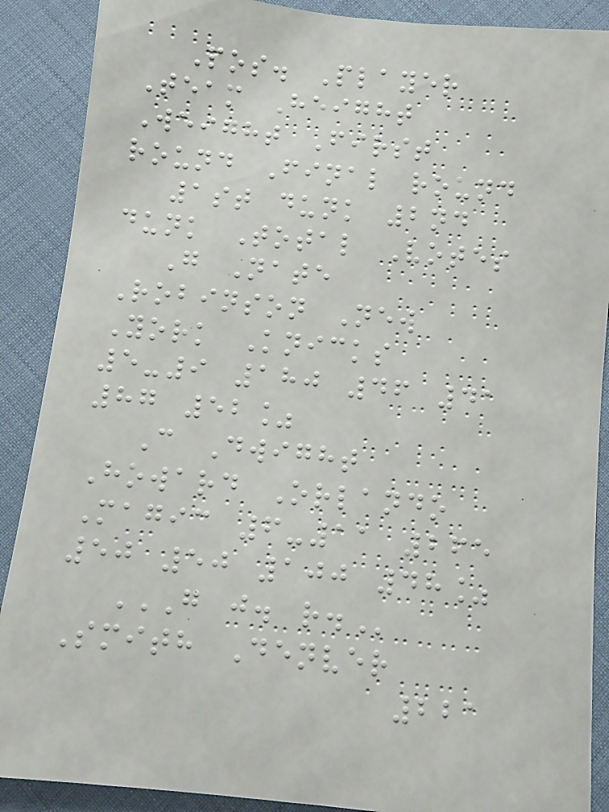Pos. Player
Team Height
Weight First
round Final round
1st dunk 2nd
dunk Total Votes
G Nate
Robinson New
York Knicks
5-9 180 46 41
87 52%
C Dwight
Howard Orlando
Magic 6-11 265
50 50 100 48%
G J. R.
Smith Denver
221
